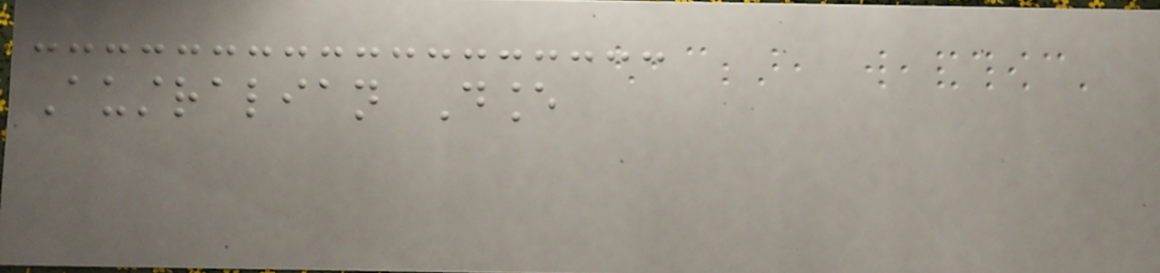Australian Dance
